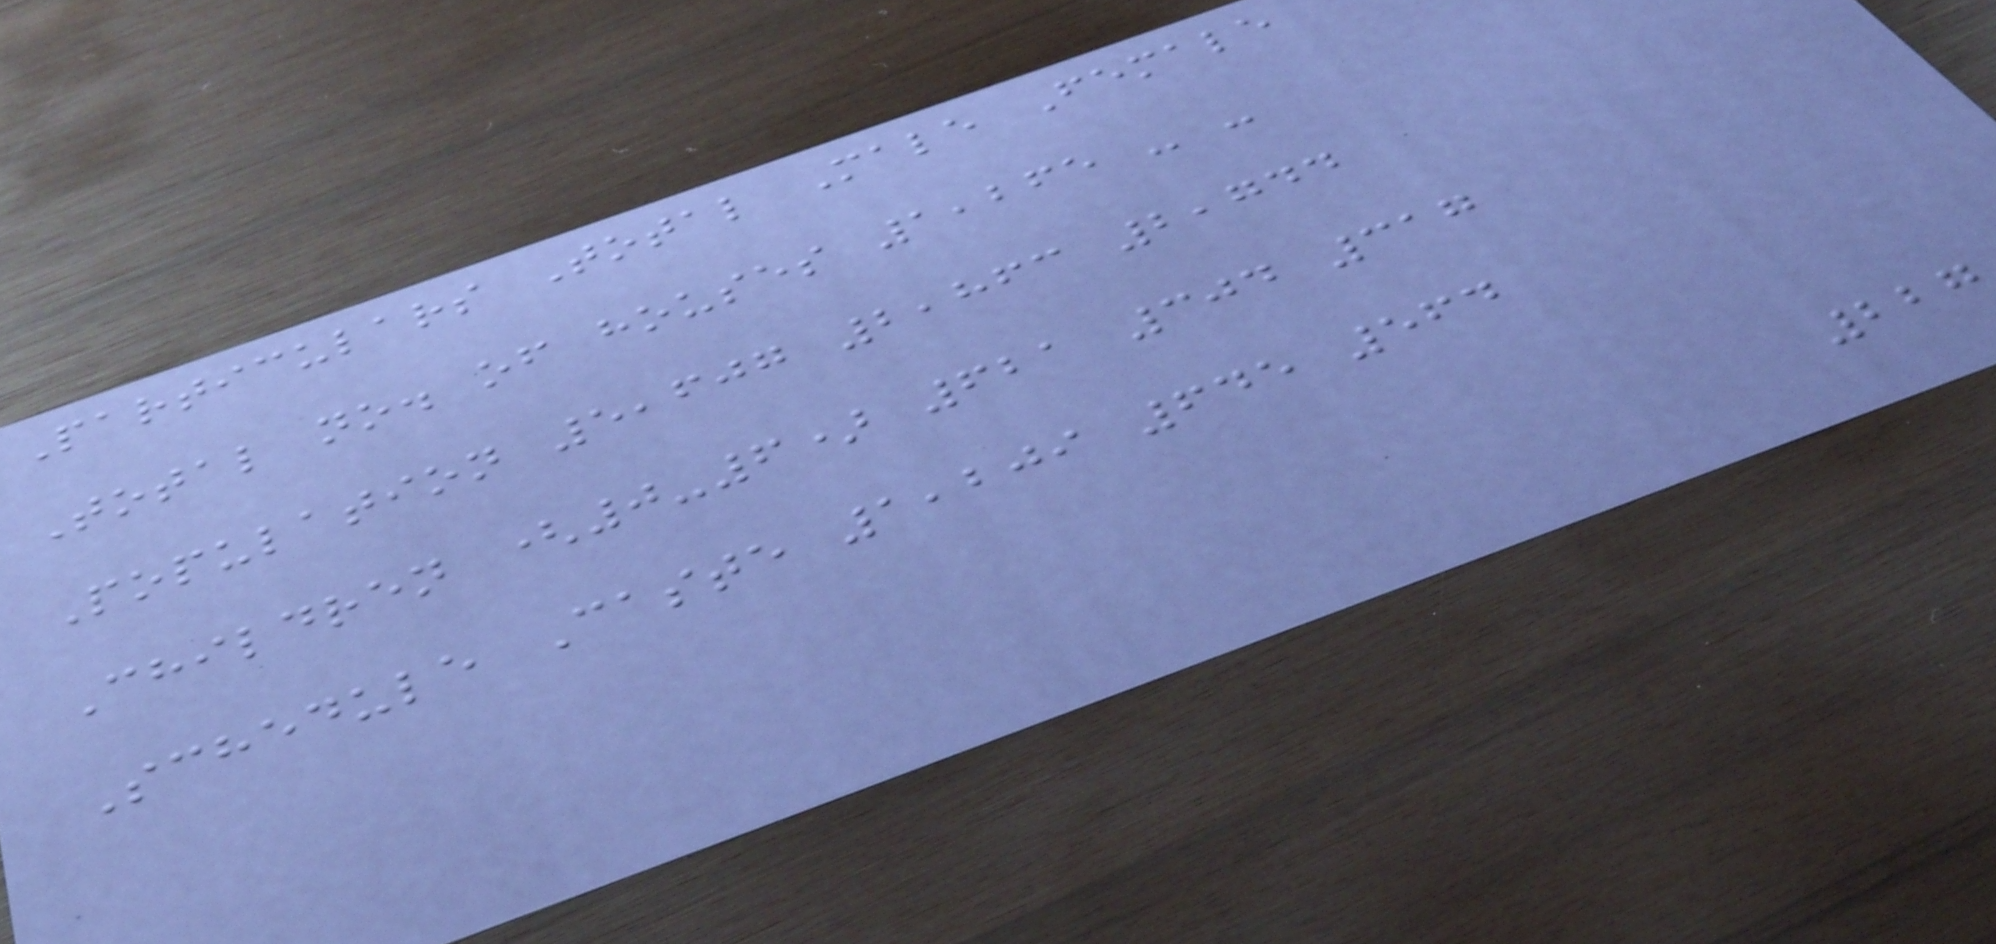Particulars Total Male Female
Total no. of houses 1,265 - -
Population 5,607 2,863 2,744
Children (0-6) 621 304 317
Schedule Caste 1,209 645 564
227
